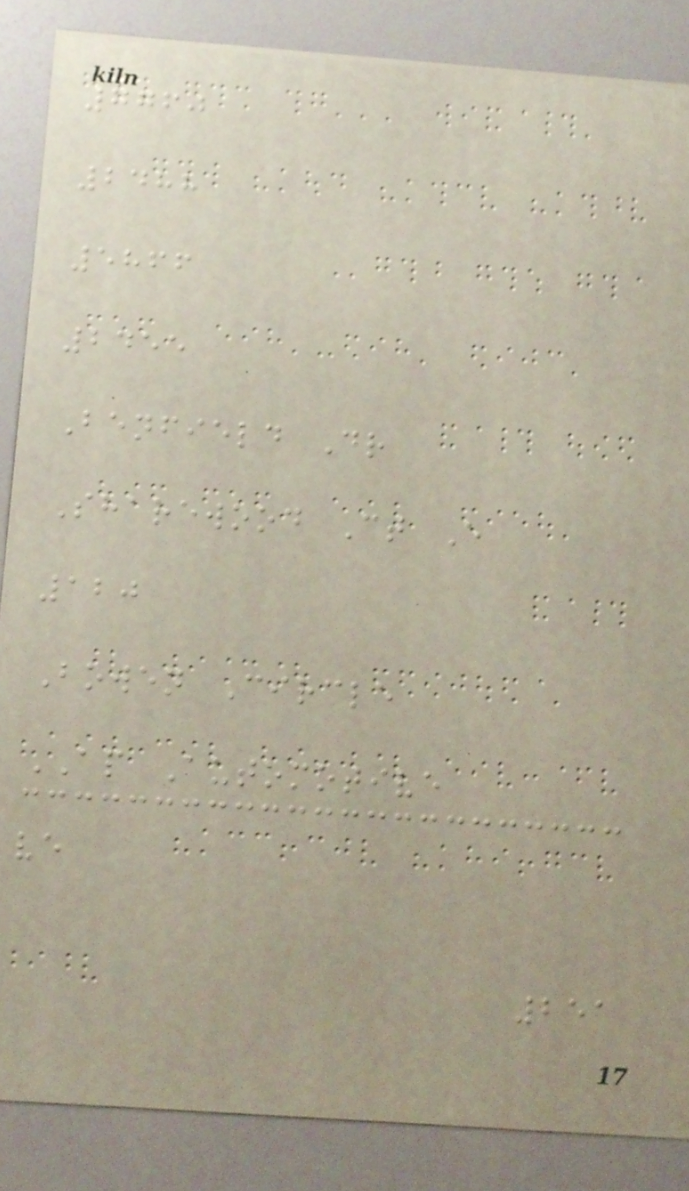7760
2488
5866
2455
Benfield Dr
Sharewood Ct E
120
Bowen Circle
AP Automotive
ve
251
